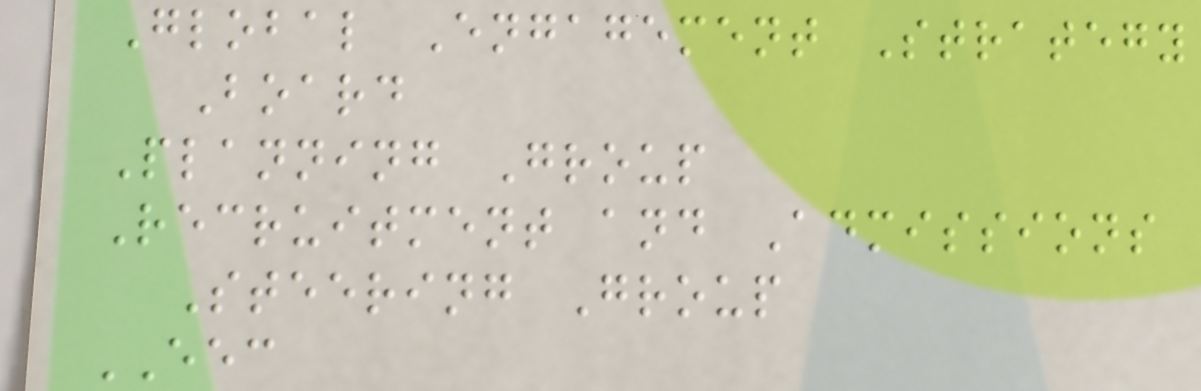Global Engagement Strategy
Board
Planning Group
Recruitment and Admissions
Steering Group
EEC
